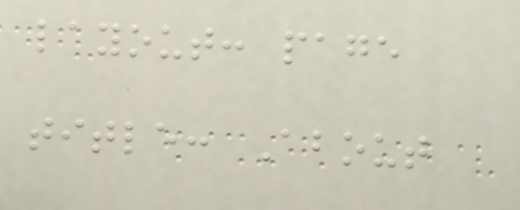layout: page
title: About
